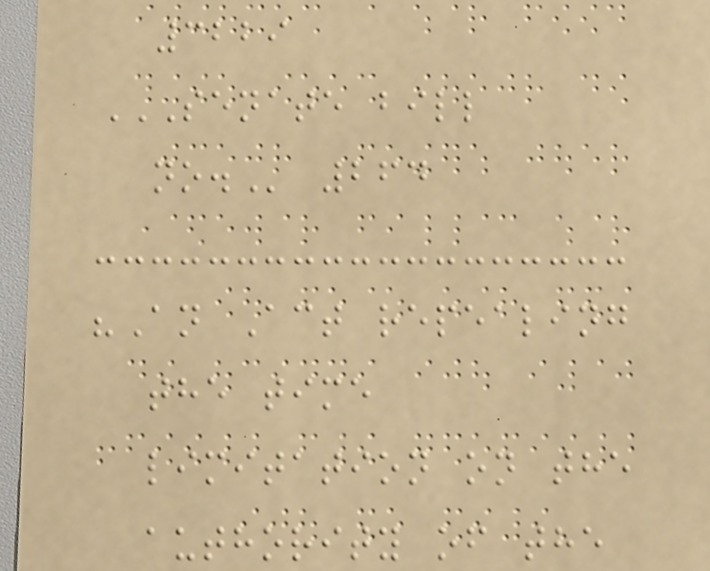3229
SENATE BILL
NO. 264
"An Act repealing
the time
limitation on the
authority of the
